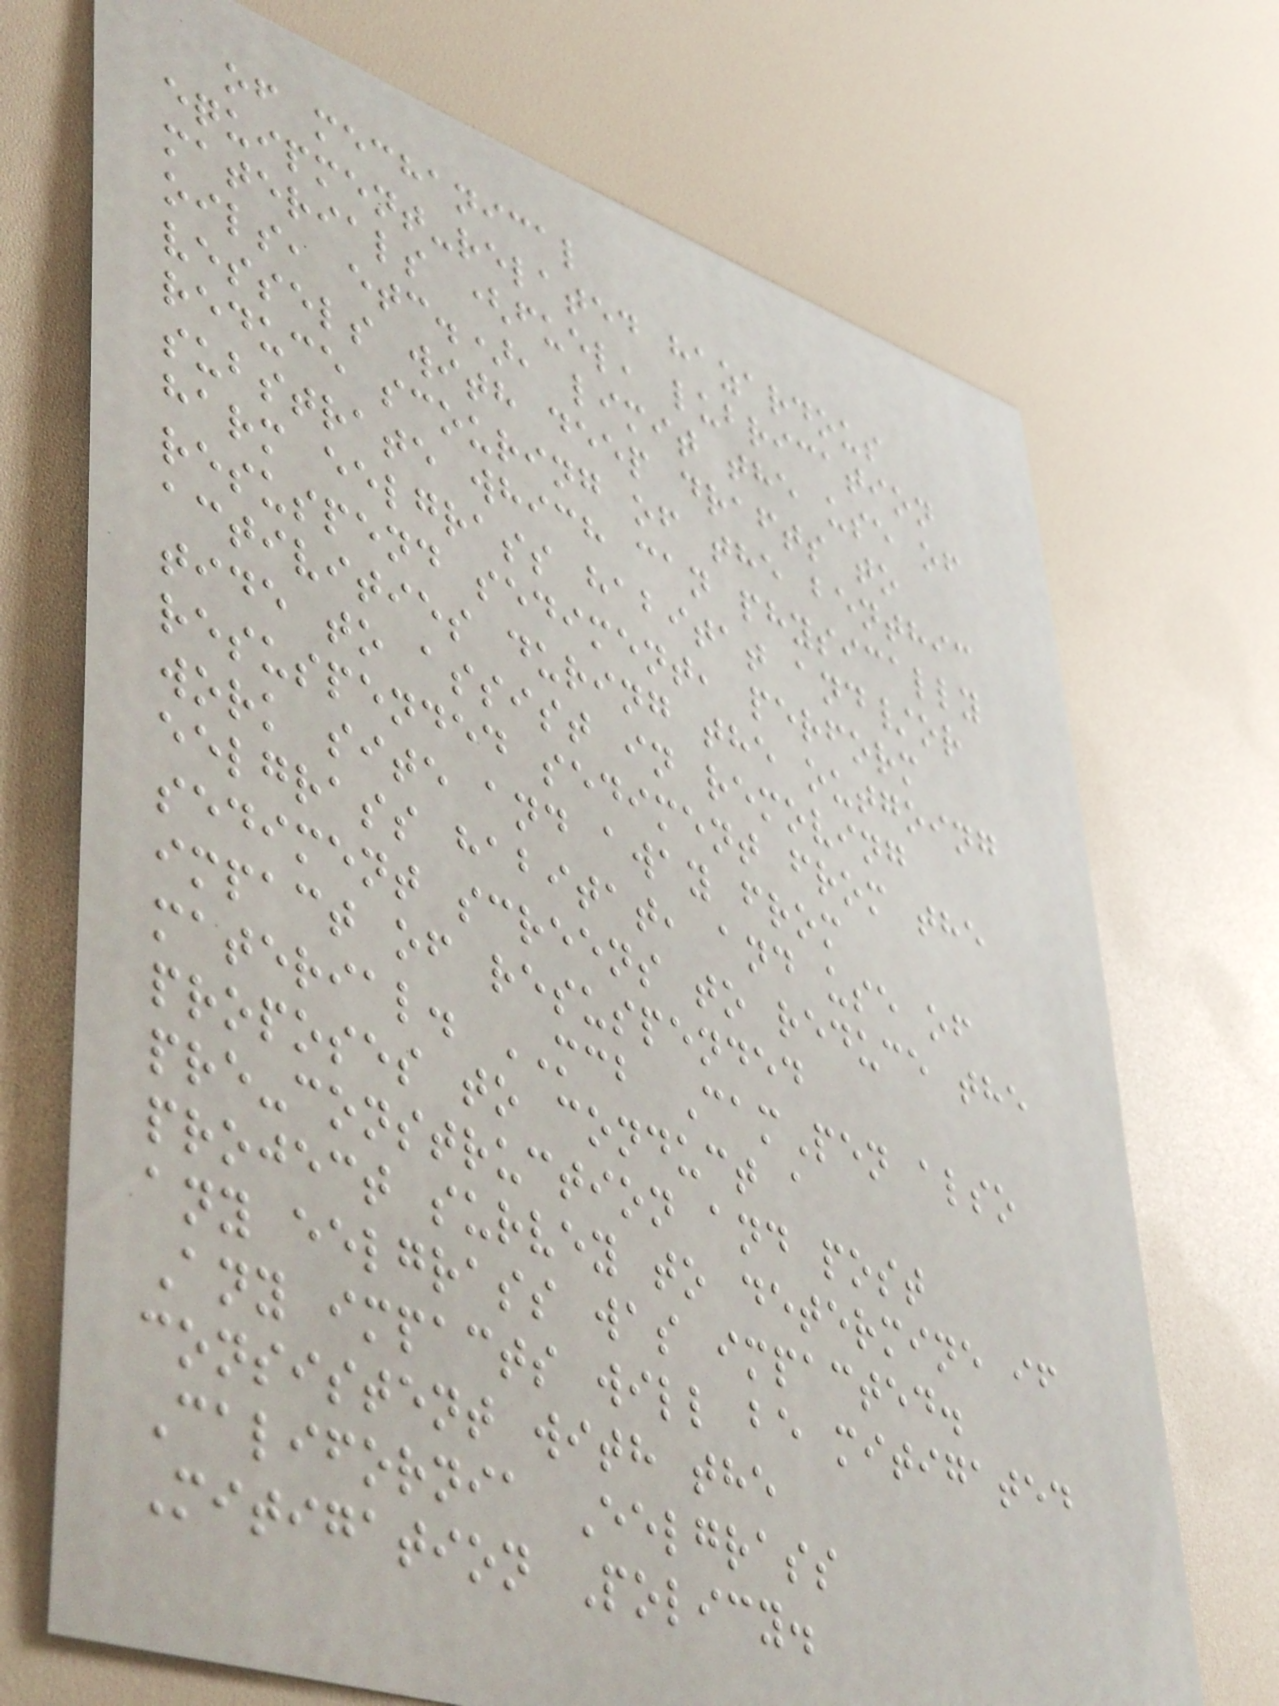of mechanical
equipment-related hazardous
materials (fuel, lubrication
oils, etc.), limit the use of
vessels with deep drafts to
reduce scouring of the benthic
substrate which can physically
harm eelgrass habitat and/or
resuspend sediment, perform
activities during the outgoing
tide to assist in removing
resuspended sediment from the
work site and away from
eelgrass habitat, and use of
sediment screens to reduce the
impact of resuspended
material. MCB CamPen also
proposes to conduct a
pre-construction and post
project survey to determine if
any eelgrass was impacted.
Any impacts will be mitigated
consistent with the
California Eelgrass
Mitigation Policy.
